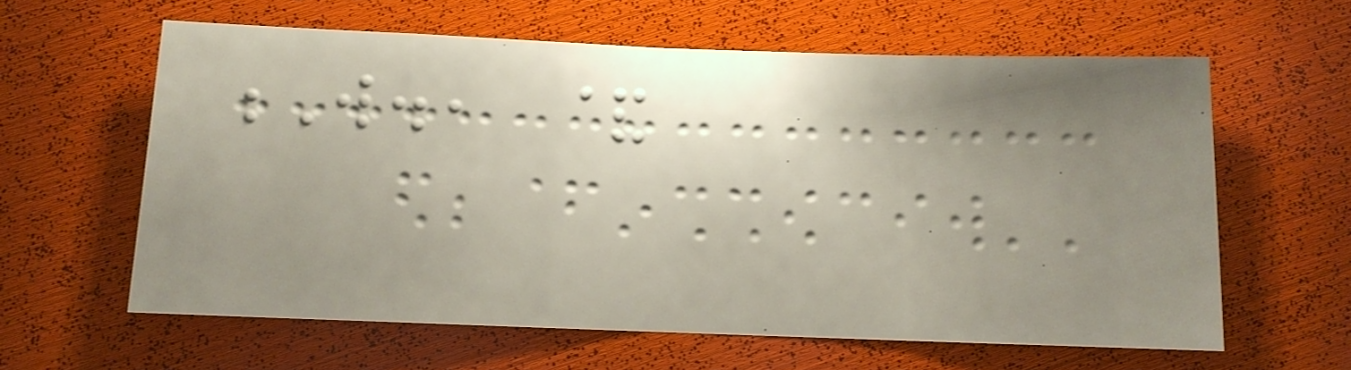W., &
